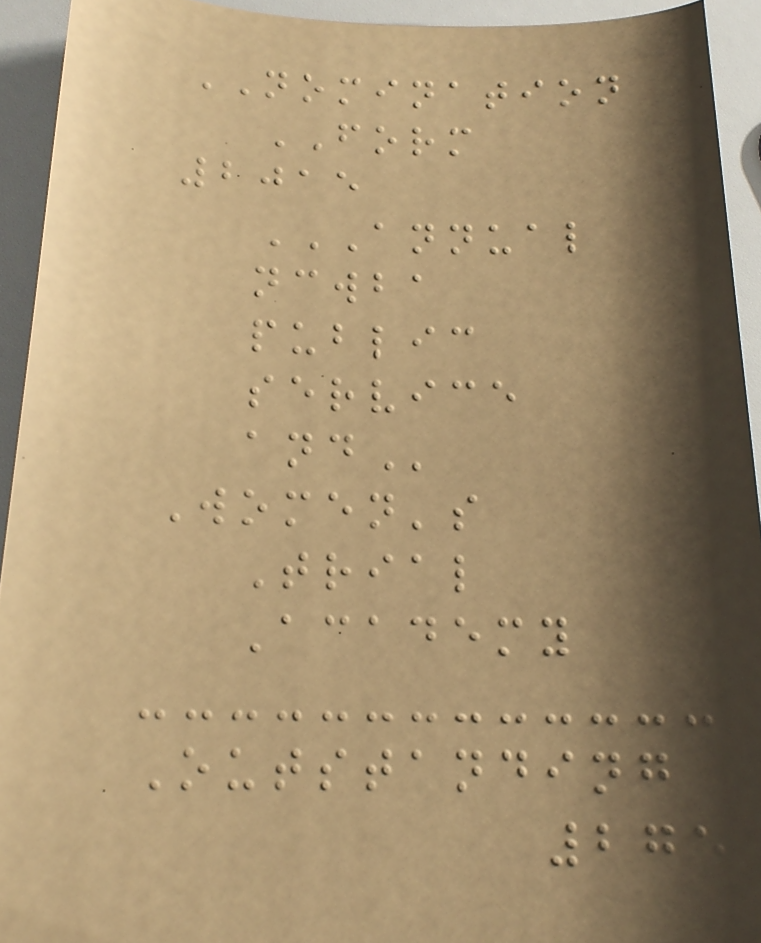NOMINATION
FORM
2015
ANNUAL
NCWBA
PUBLIC
SERVICE
AND
Women's
Trial
Academy
Outstanding
275
